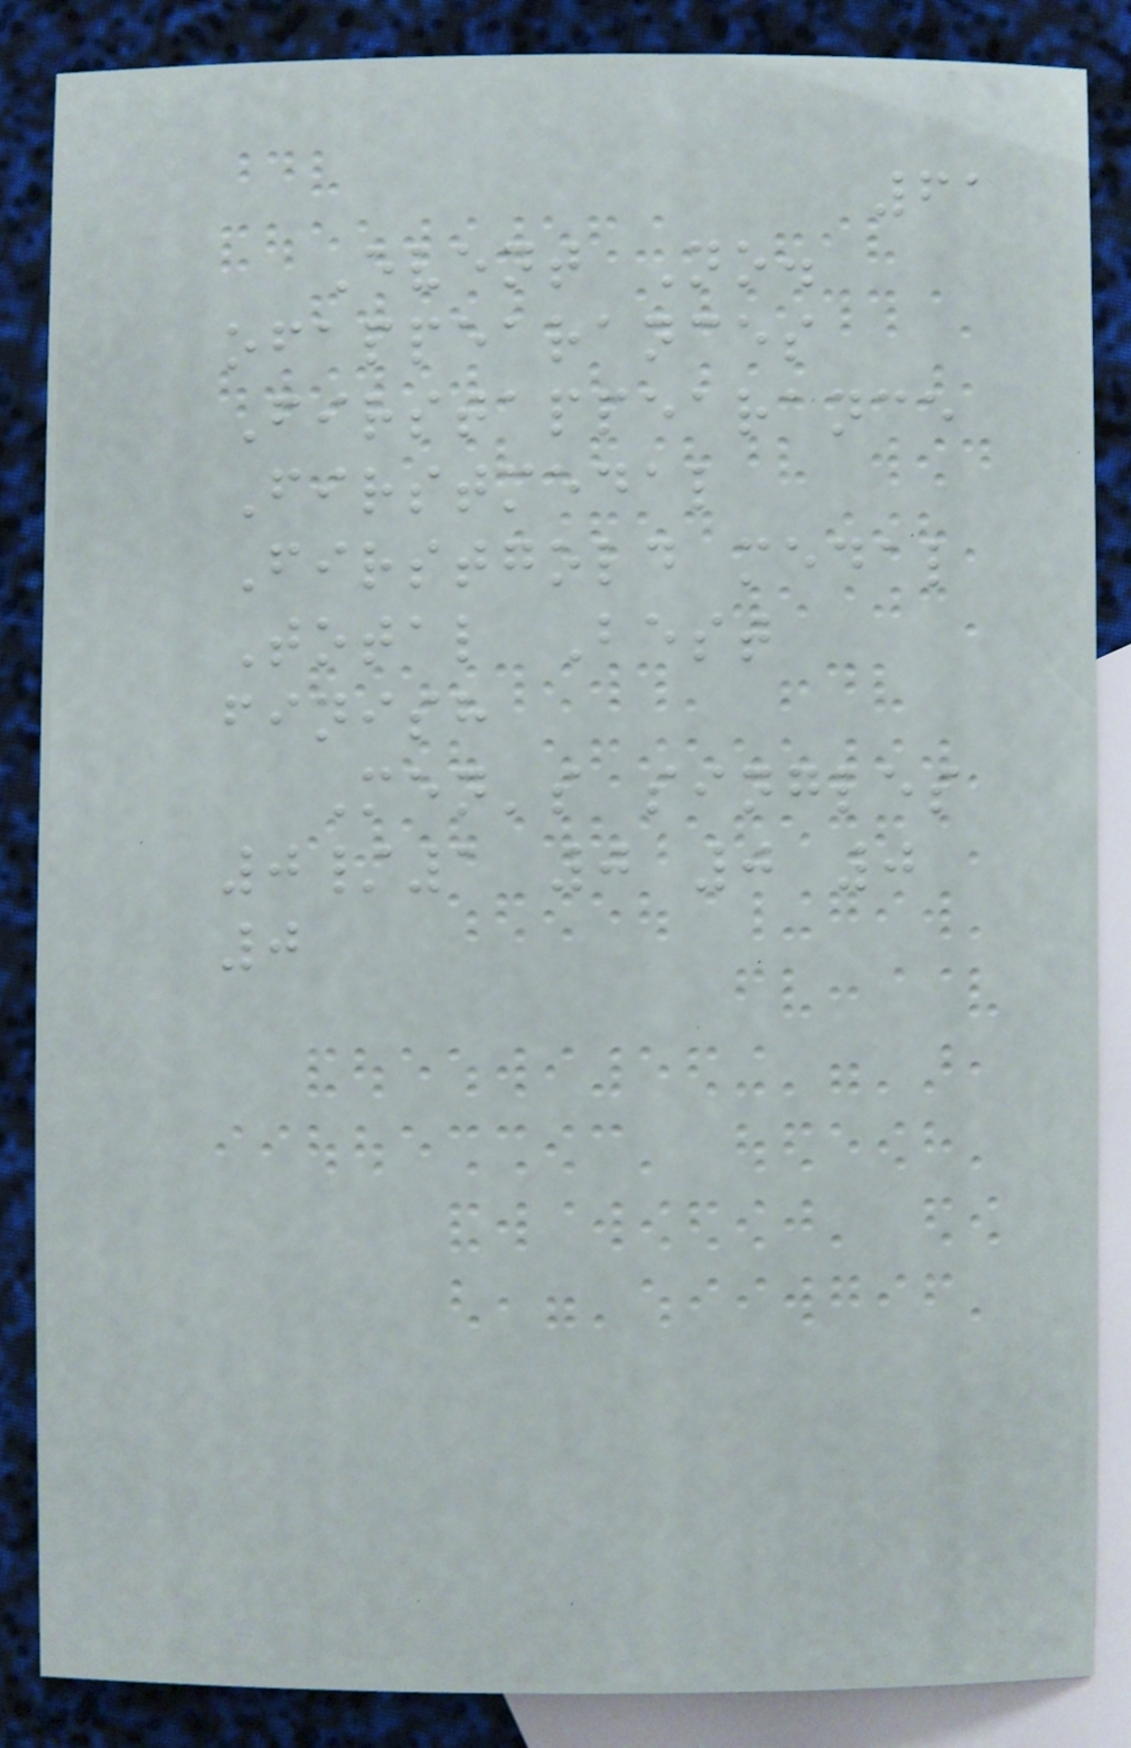61
Event No.
ofappearances
Firstappearance
Firstmedal
Firstgold medal
Total Best
finish
Men's singles
0/1 0 0 0
0
